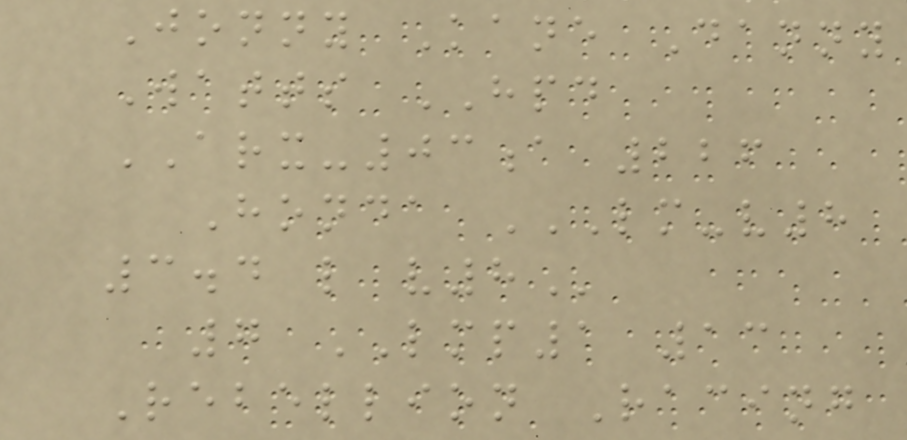Jonny Kane Danny
Watts HPD
ARX-03a 226
Honda LM-V8
3.4 L V8
7 LMP1 13
Rebellion Racing
